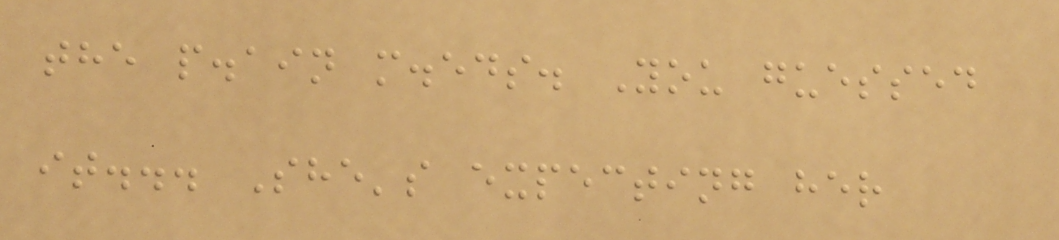the p.ain m.eds. You guessed
it... She's expecting her
